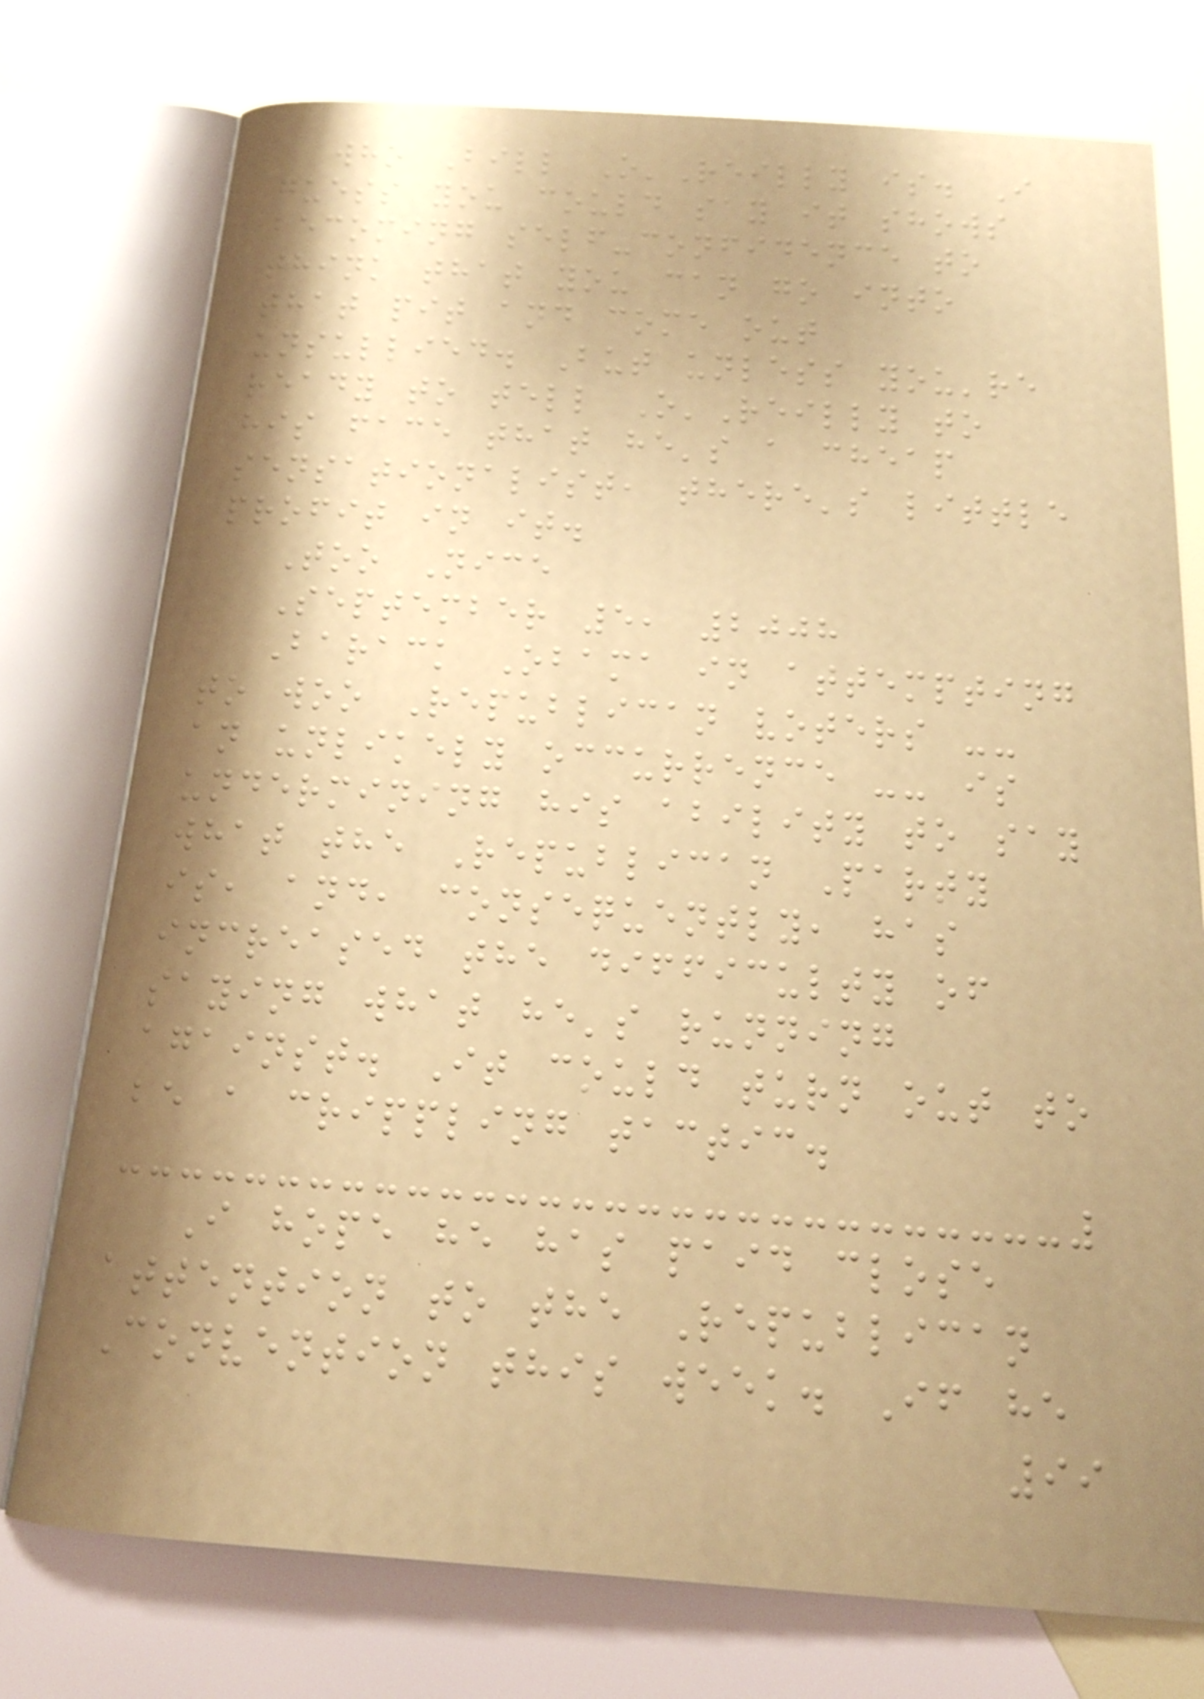who Bill O'Reilly is. I
guess you could say it shows
becoming self-confidence to
think that you can go into
that pit and come out
unsullied. But unless you're
ready to tell O'Reilly to
his face that he's a cheap
sensationalist, there's little
profit in it.
Too Nice
September 5, 2008
Barack Obama in attempting
to woo Republican voters --
an unlikely occurrence -- is
undermining his ability to say
what the Republican Party
is, and, consequently, has
increased the difficulty of
saying what he's running
against. It could turn out to
be a crippling tactic.
I hope he has paid close
attention to the Republican
Convention this week. If he
99
